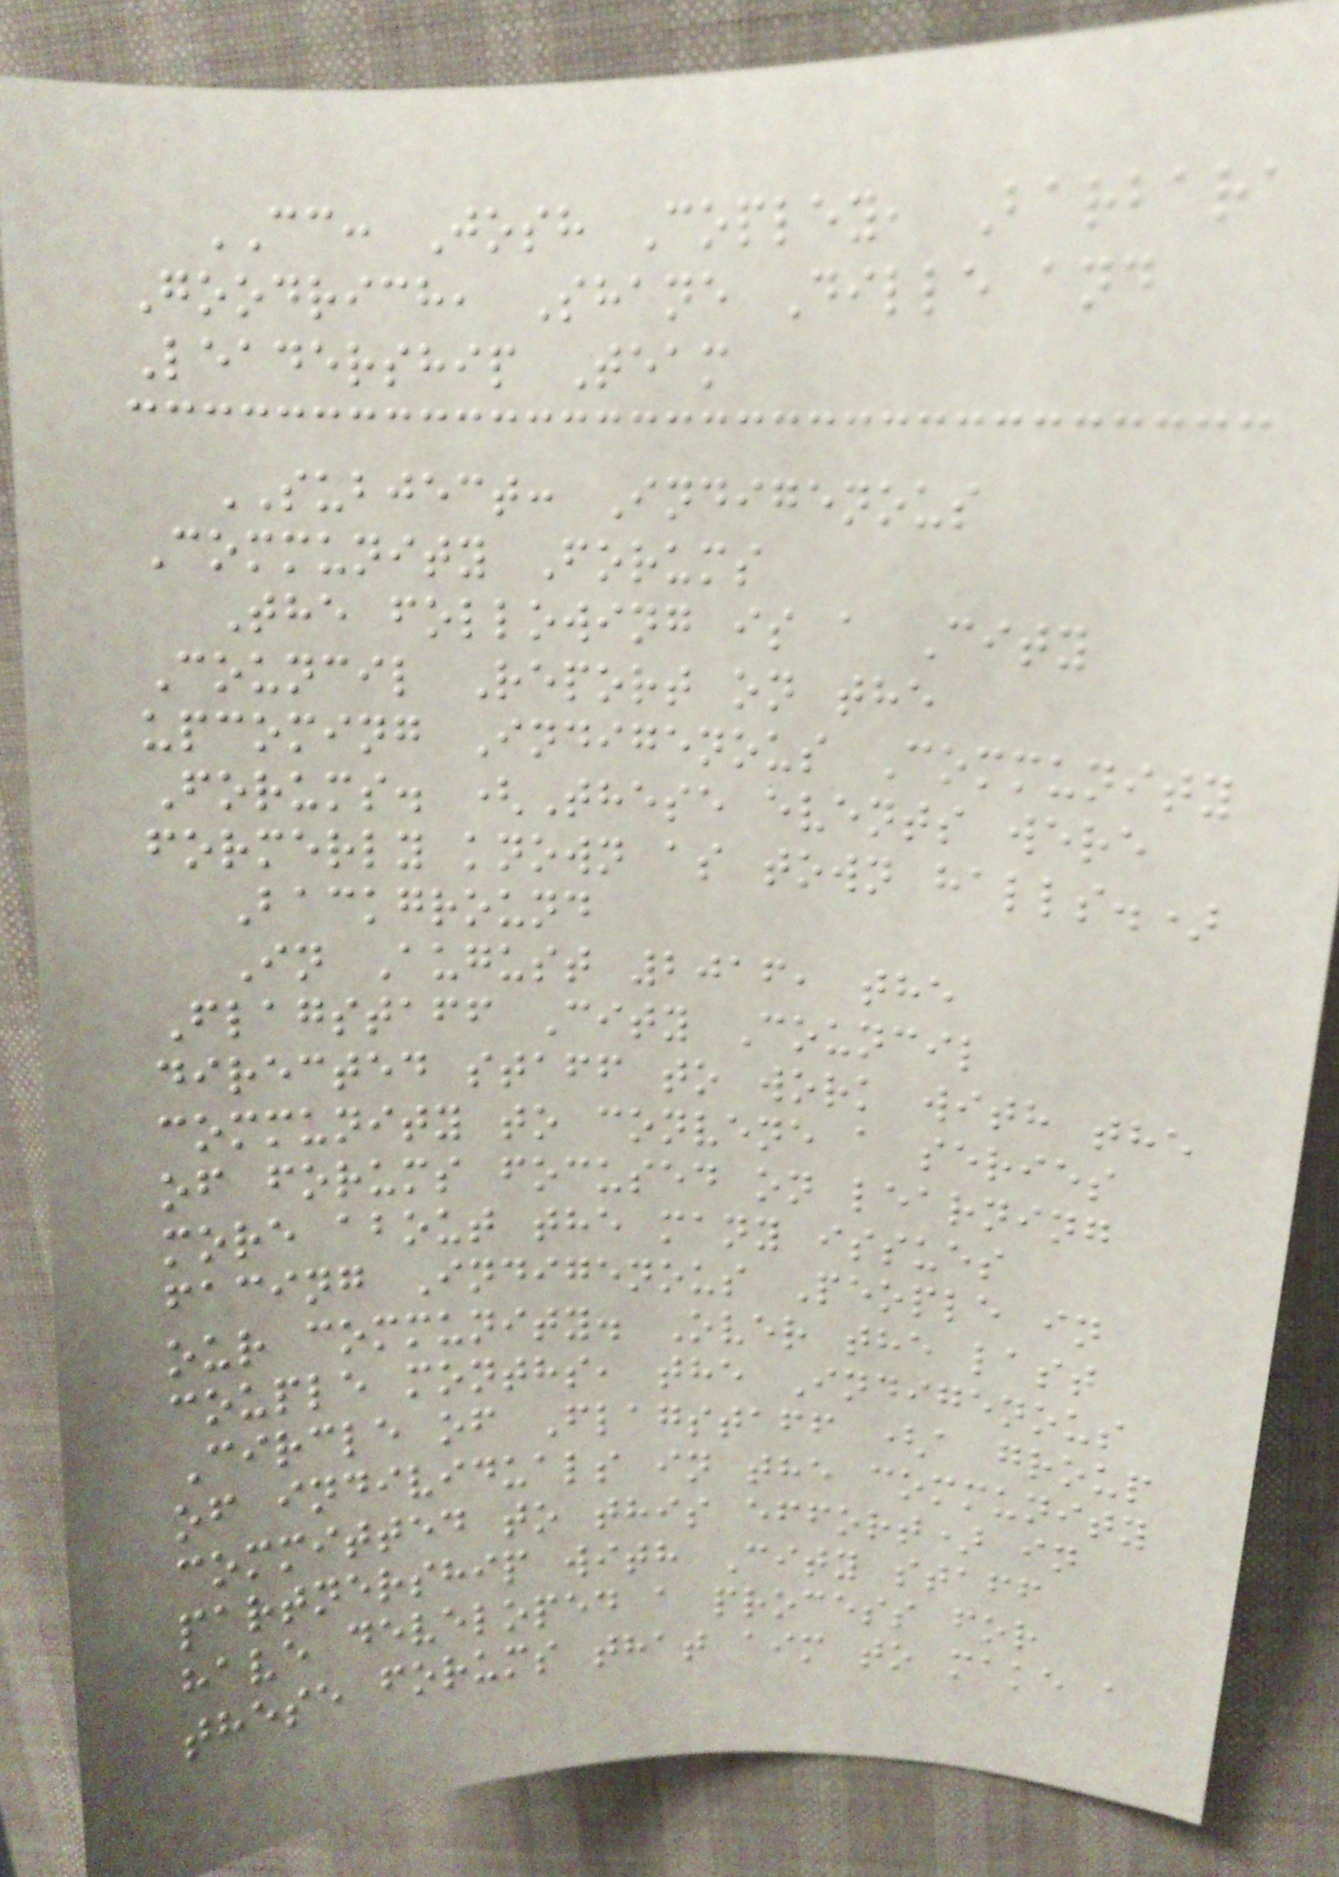CC: Josh Copley, Barbara
Goodrich, Shane Dille and
Leadership Team
SUBJECT: Indigenous
Community Forums
The following is a City
Council Report on the
upcoming Indigenous Community
Forums. (These events were
formerly known as town halls.)
Background
In August 2016, the
Flagstaff City Council
directed staff to work with the
community to convene a series
of forums focused on learning
more about the many issues
facing Indigenous People in
our community. Over the last
couple months, the Indigenous
Circle of Flagstaff (a group
of individuals in the community
committed to this effort) in
partnership with City staff
have developed a process for
these forums that aim to make a
